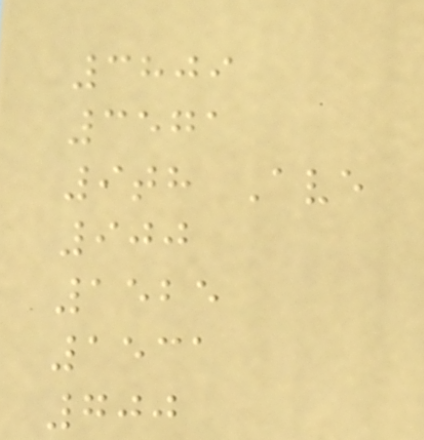3809
3571
9th Ave
900
1525
1531
700
